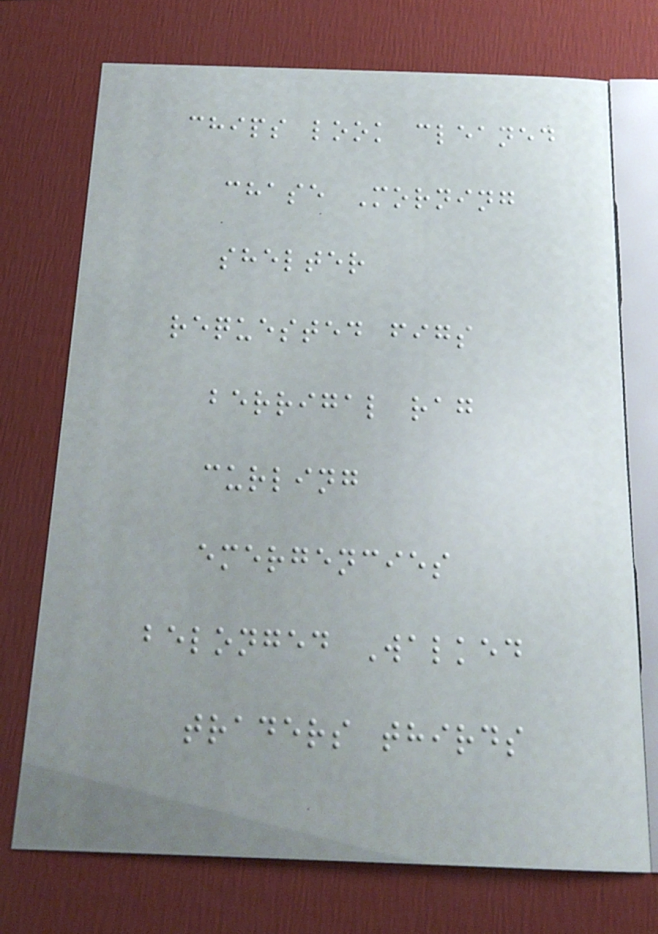chips look cleaned
chase Morning
shelter
requested figs
berrigal rag
curling
emergencies
belonged Walked
traders thirds
